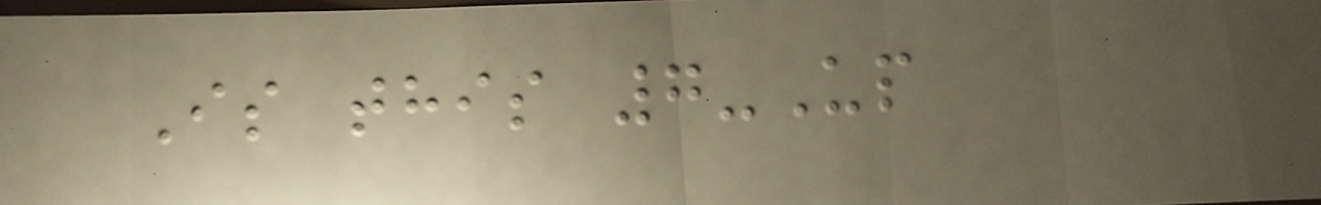Is this 7-Up
